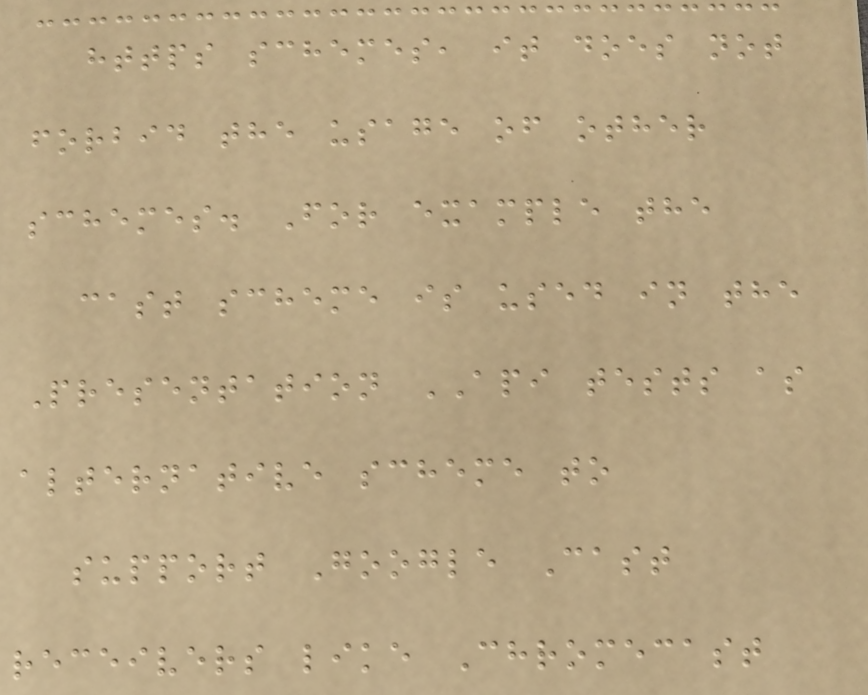https schemes, it does not
forbid the usage of other
schemes. For example the
cast scheme is used in the
Presentation API tests as
alternative scheme to
support Google Cast
receivers like Chromecast
